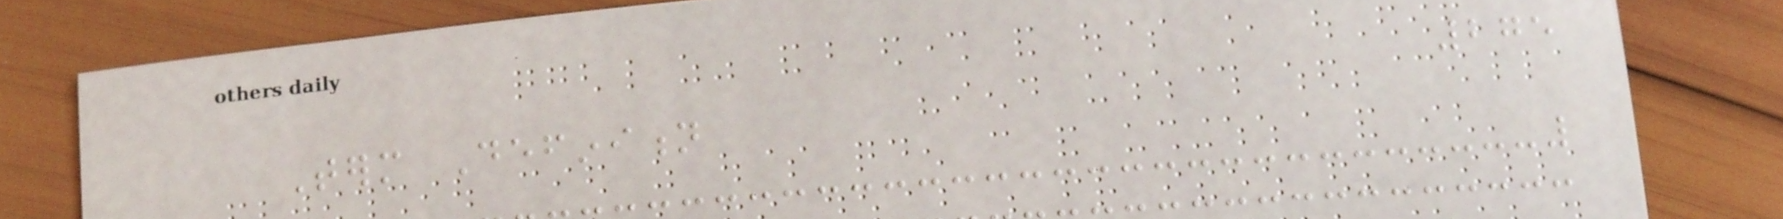275
Term Definition
